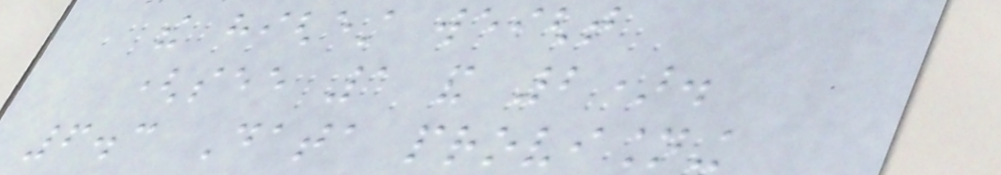the highest weight
(see 1 and 2).
6.3 Data provisioning
